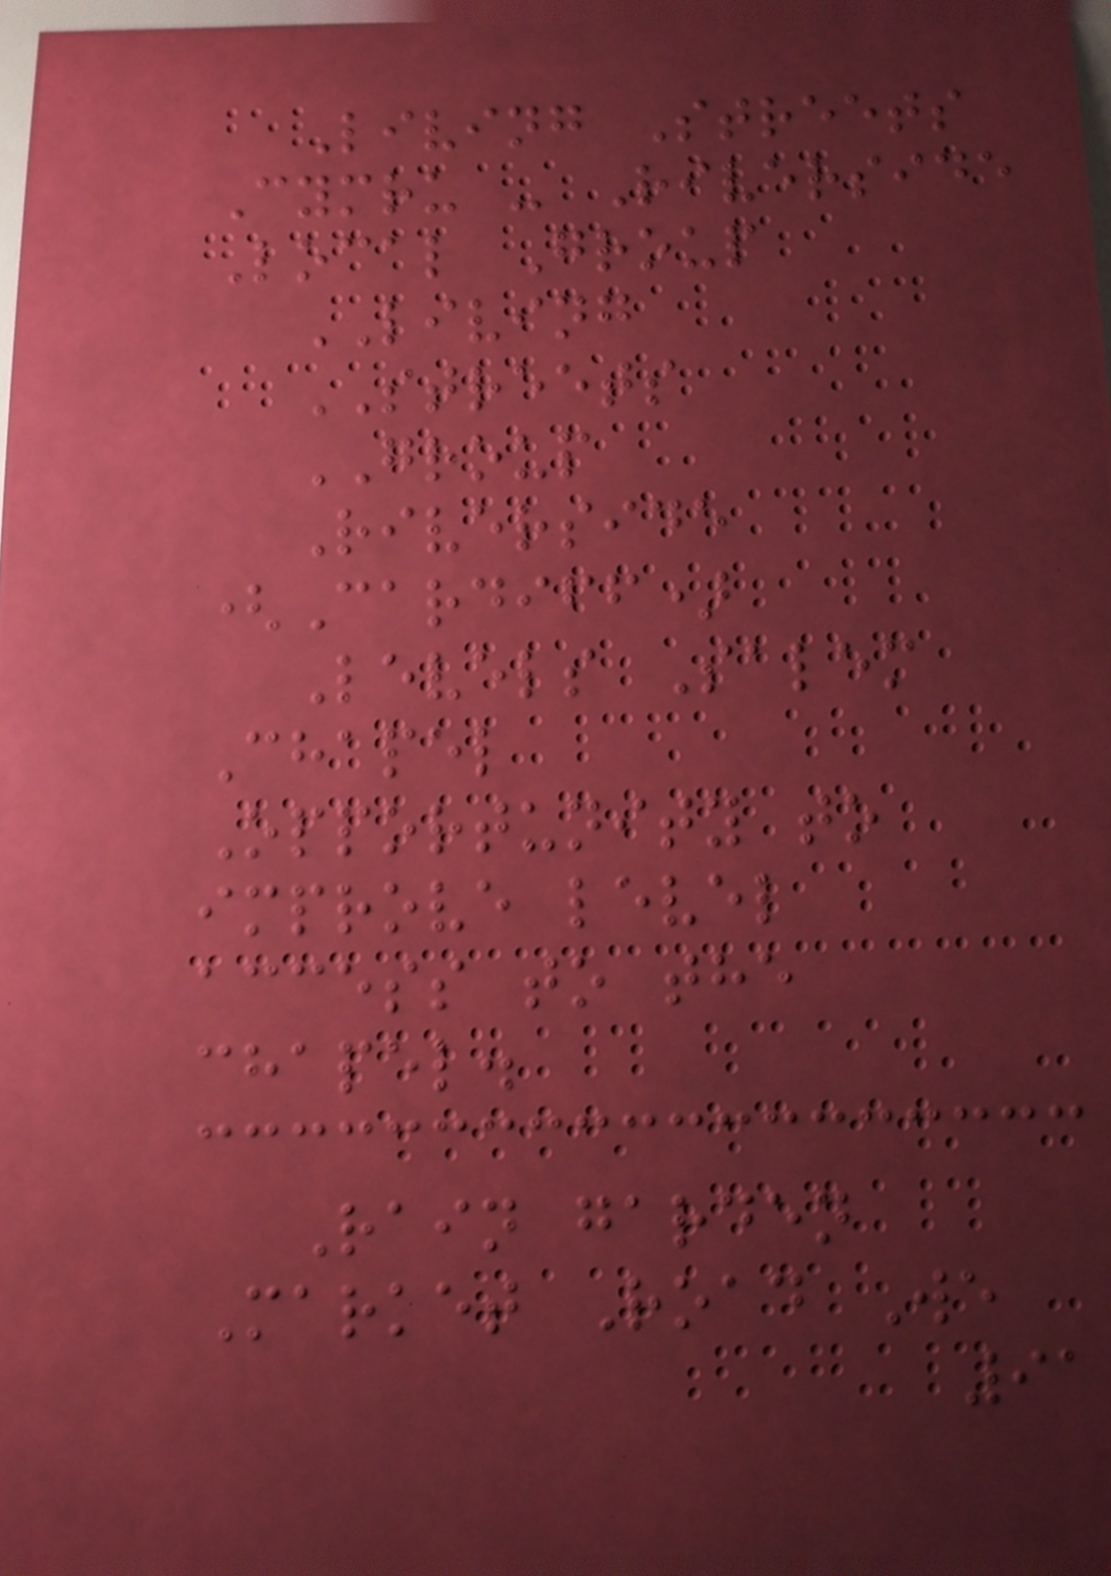Living Streets
Cymru - Riverside
Local Group
LIVING
STREETS
GROUP
Riverside
(Cardiff)
Levels Salem
Chapel
Opportunity to
improve level
access to the
chapel.
Rain garden
Market Road We
91
